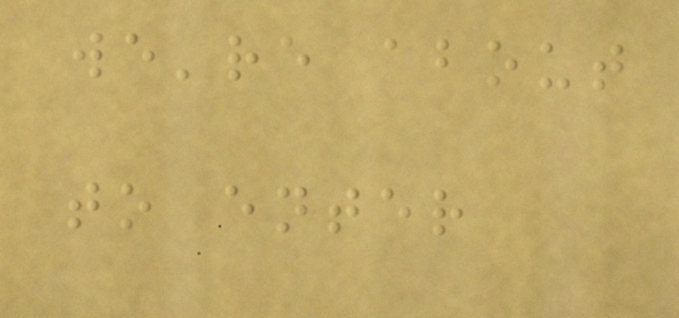we're about
to enter
